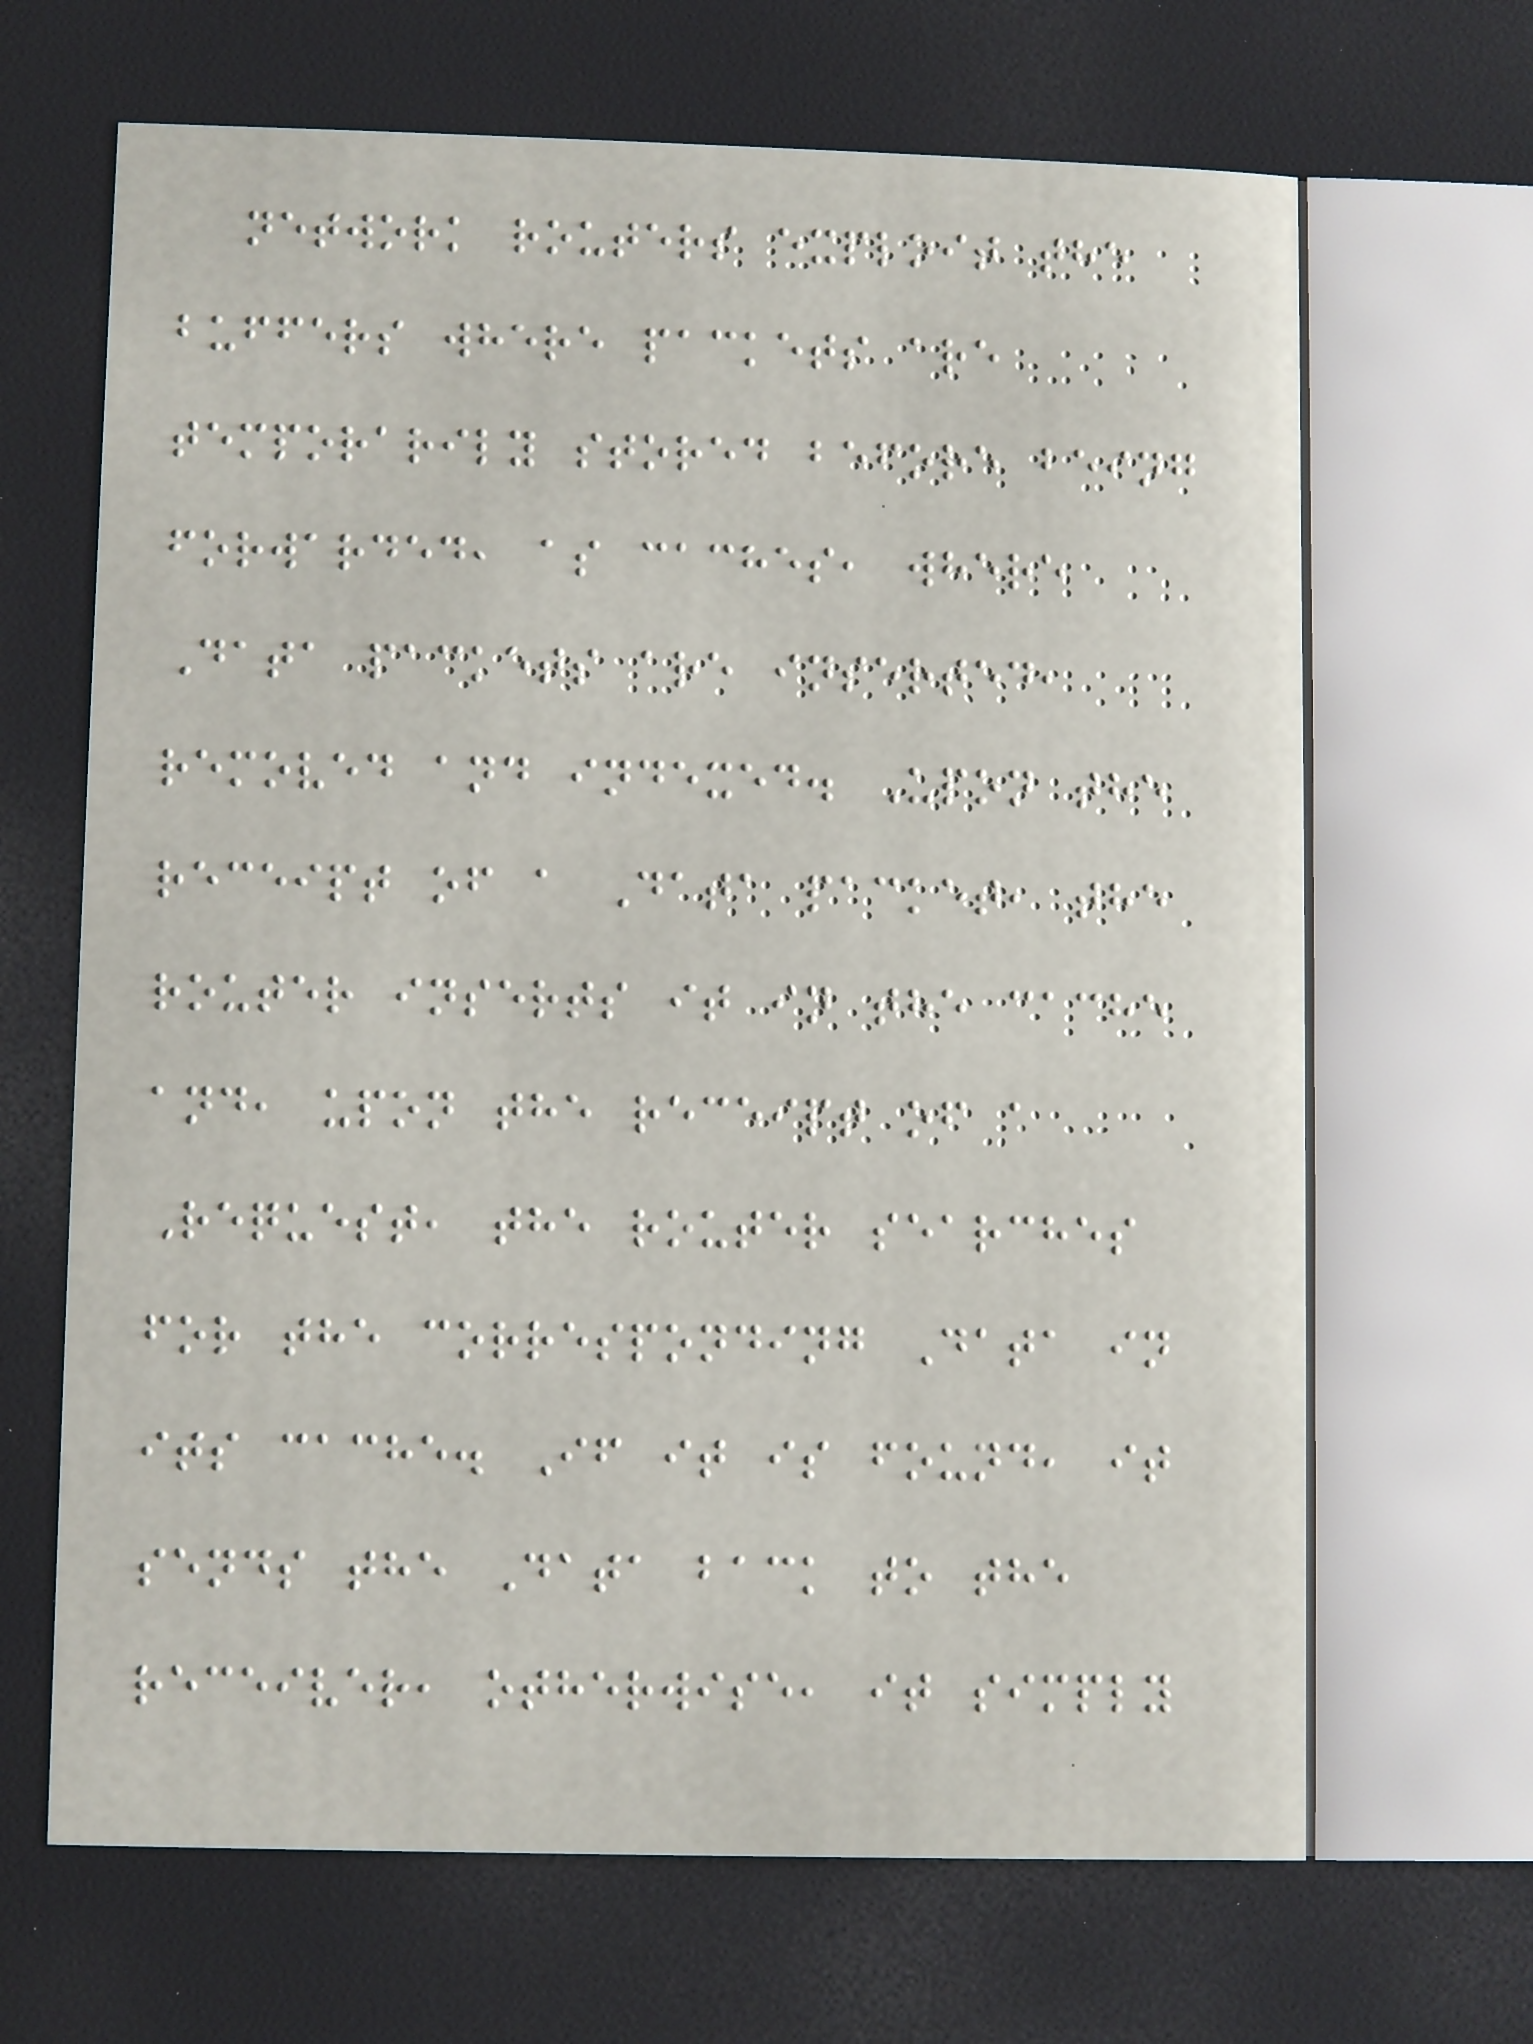network routers exploit the
buffers where packets are
temporarily stored before being
forwarded, as caches, where
Data packets are inserted,
removed and indexed. Upon the
receipt of a Data packet, the
router inserts it in the cache
and, upon the receipt of a
Request, the router searches
for the corresponding Data in
its cache. If it is found, it
sends the Data back to the
receiver, otherwise, it simply
